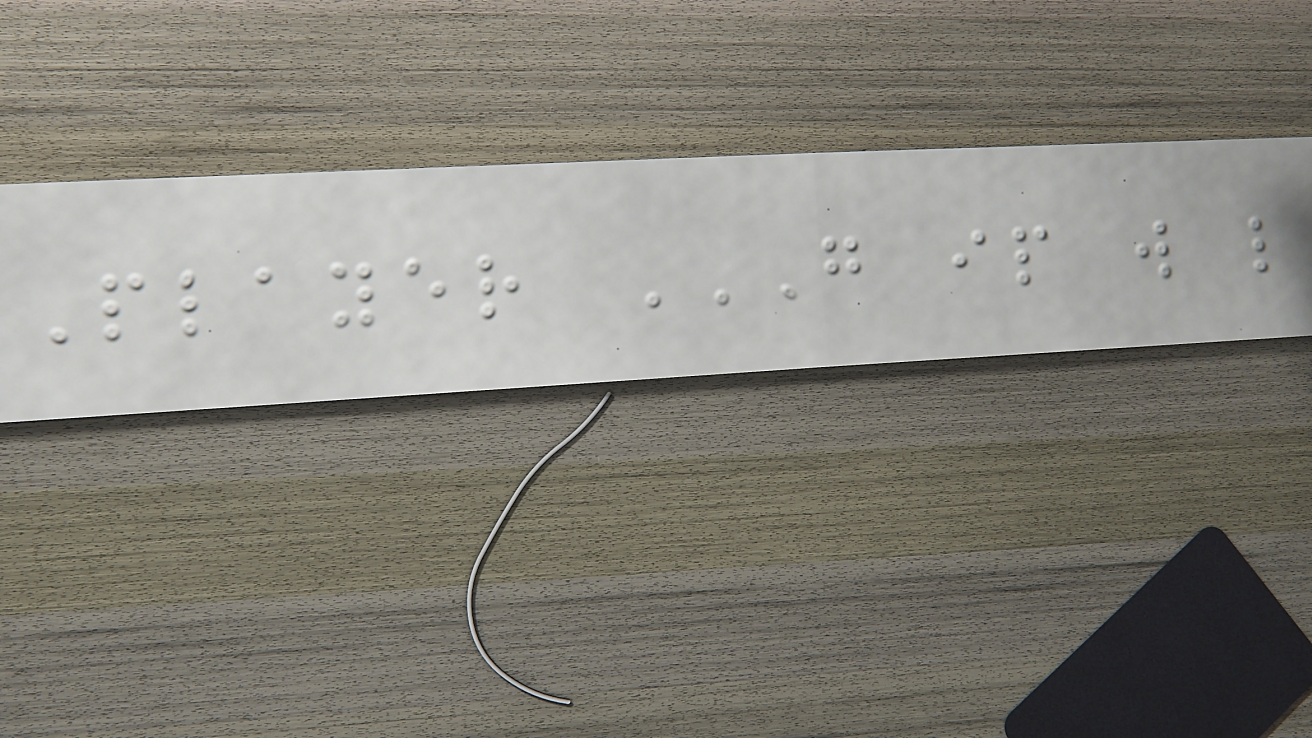Player G IP W L
